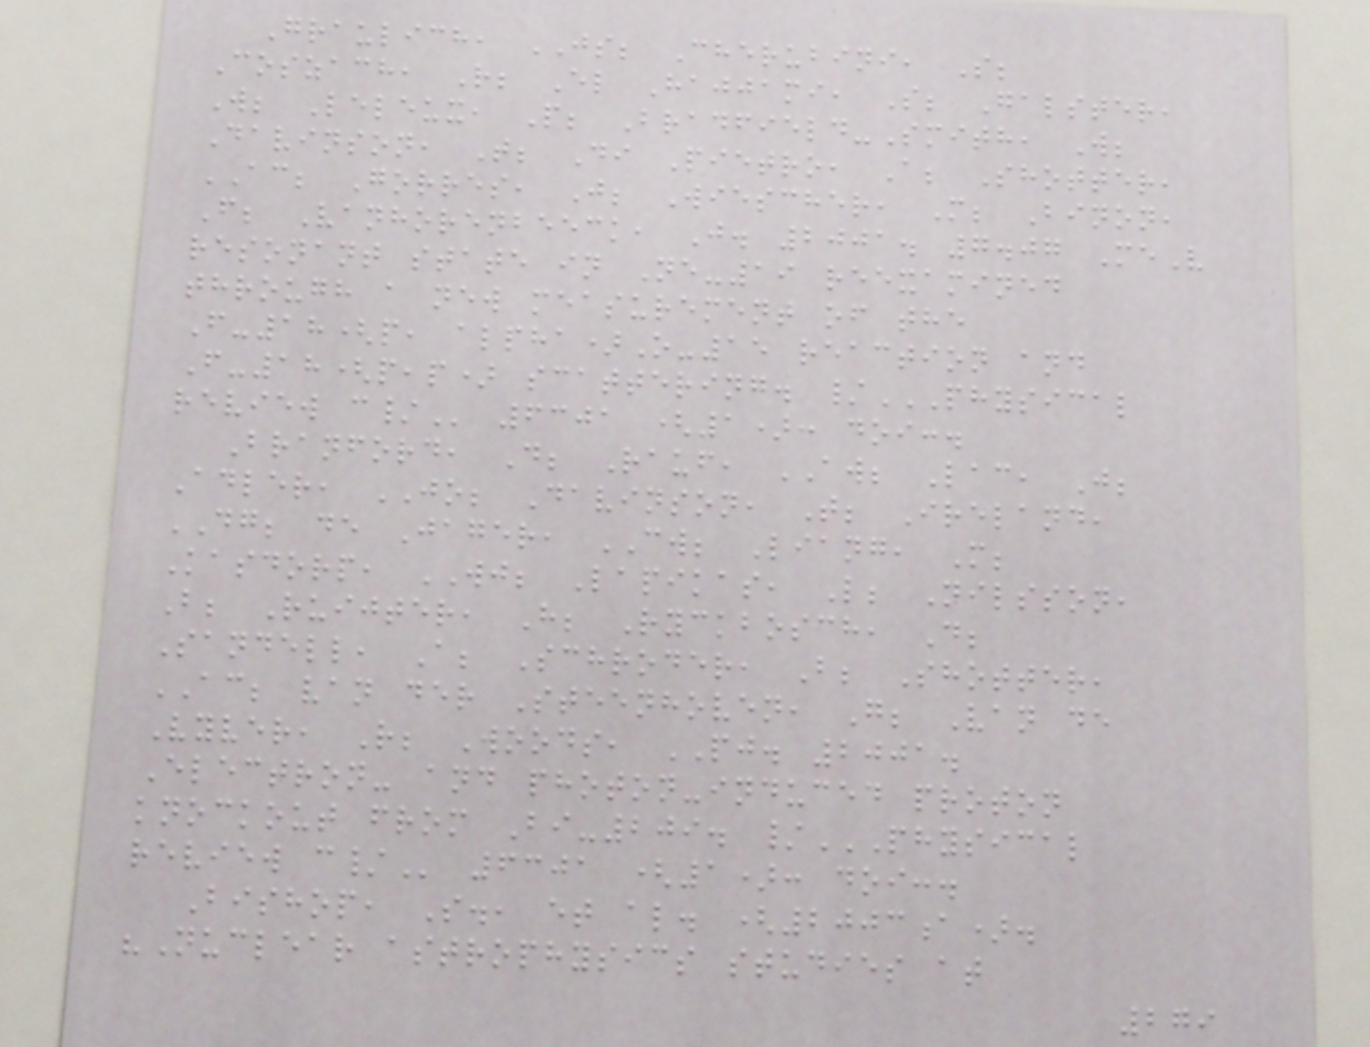Graulich, JS; Cherubini, S;
Coszach, R; El Hajjami, S; Galster,
W; Leleux, P; Bradfield-Smith, W;
Davinson, T; Di Pietro, A; Shotter,
AC; Gorres, J; Wiescher, M; Binon,
F; Vanhorenbeeck, J. 2001. 7.07 MeV
resonant state in Ne-19 reexamined
through a new measurement of the
F-18(p, alpha)O-15 reaction and
F-18(p,p) scattering. /PHYSICAL
REVIEW C/ 6301 (1): doi:.
Branford, D; Rauf, AW; Lac, J;
Adler, JO; Davinson, T; Ireland,
DG; de Jager, CW; Liang, M;
Kasdorp, WJ; Lapikas, L; Nilsson,
B; Ruijter, H; Ryckbosch, D;
Sandell, A; Schroder, B; Shotter,
AC; van der Steenhoven, G; Van de
Vyver, R; Woods, PJ. 2001.
Electron- and photon-induced proton
knockout from Bi-209. /PHYSICAL
REVIEW C/ 6301 (1): doi:.
Bishop, S., et al. (2003a).
"Nuclear astrophysics studies at
279
